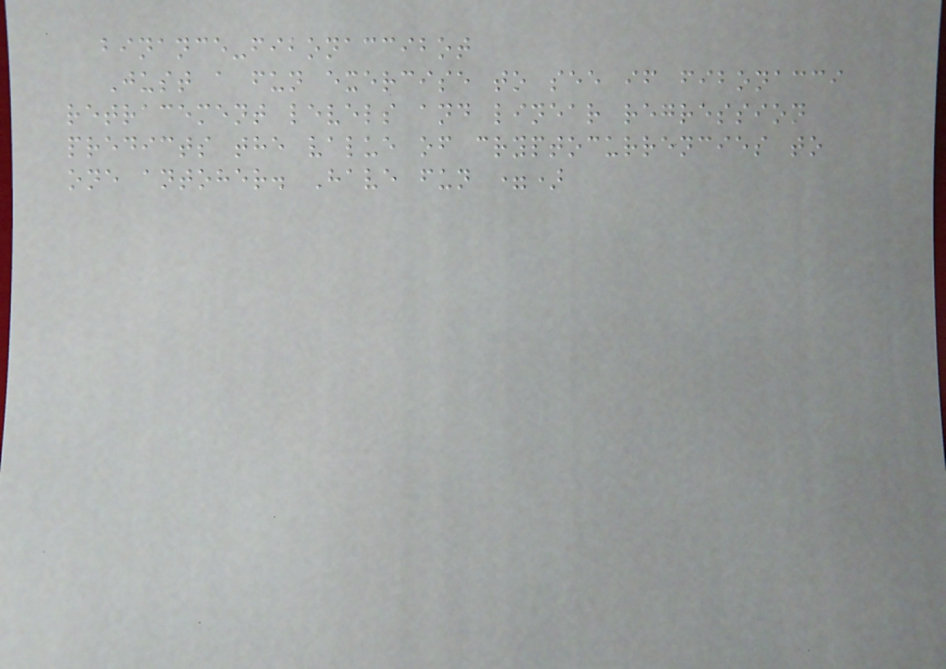binance-fibonaccibot
Just a fun exercise to see if fibonacci
retracement levels and linear regression
predicts the value of cryptocurrencies to
one antoher. Have fun =)
